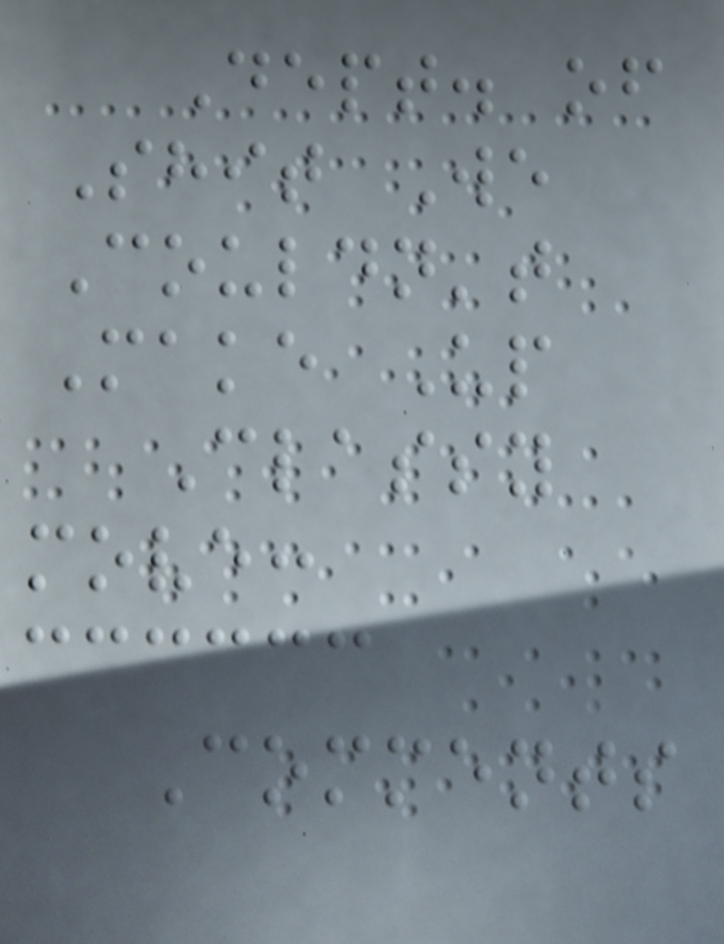Dept. of
Shit We
Couldn't
Make Up
Classy
move:
Comments
